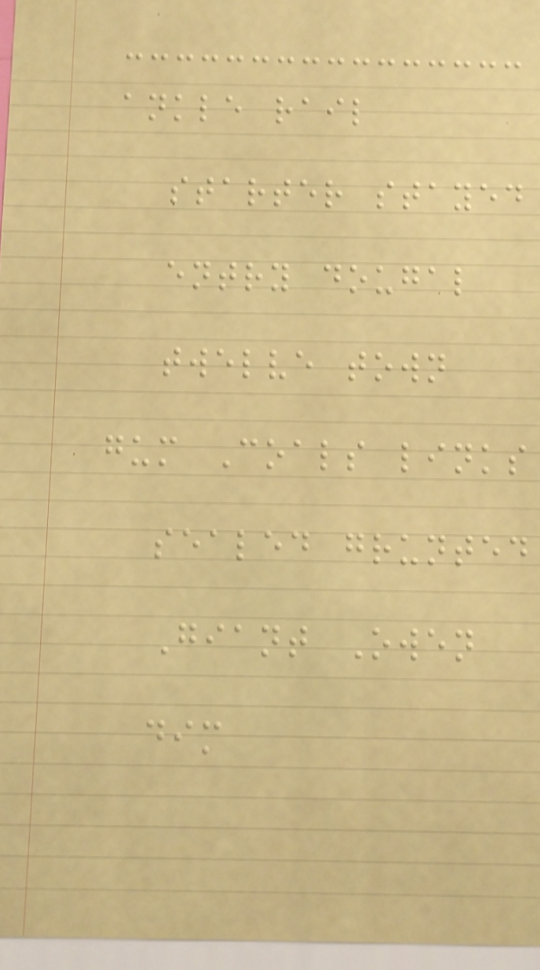ankle rail
starter stayed
entry dougal
twelve town
gum Coals links
sealed grunted
Giant Owen
dim
